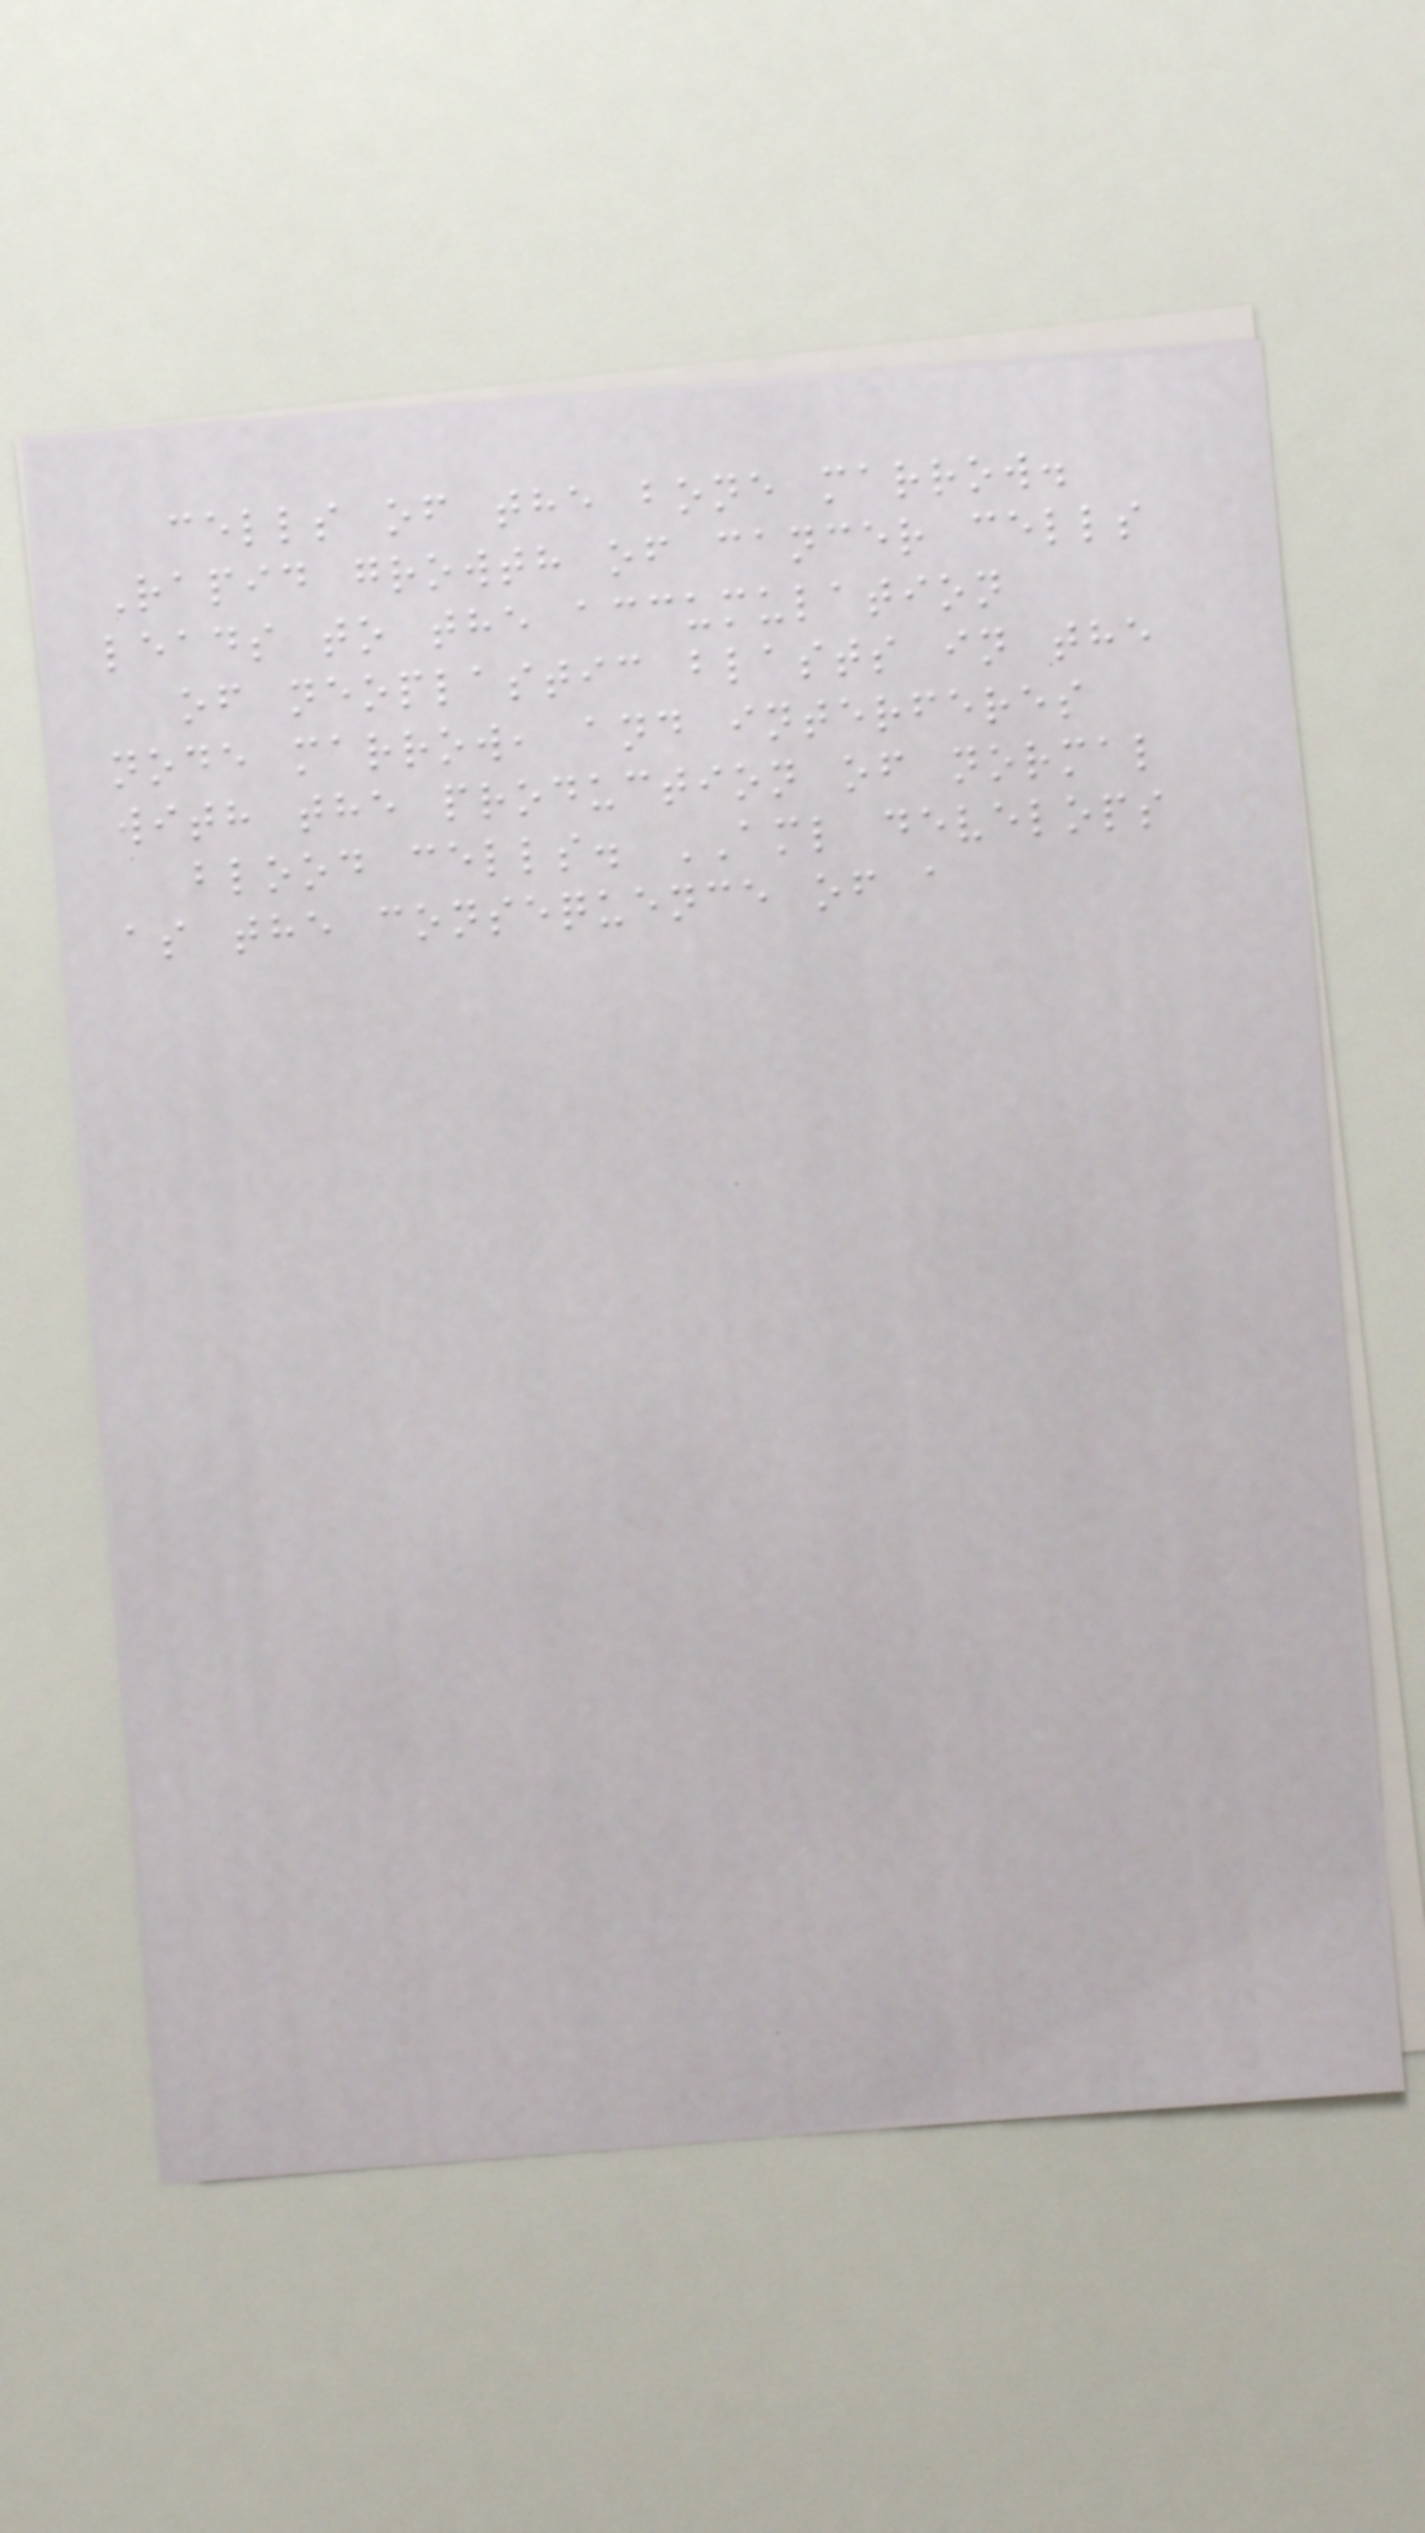cells of the bone marrow.
Rapid growth of cancer cells
leads to the accumulation
of neoplastic blasts in the
node marrow, and interferes
with the production of normal
blood cells. AML develops
as the consequence of a
